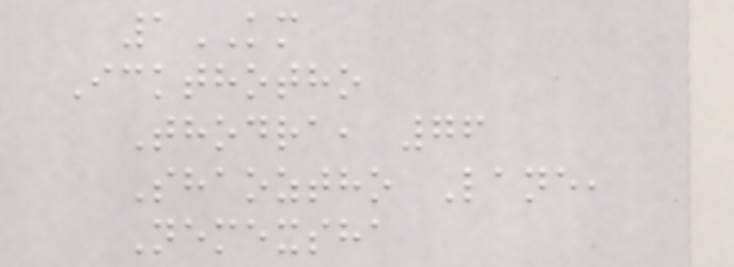1KM
Ickthotho
Thodra, 76
Shaoztho Lane,
Nemexsha
